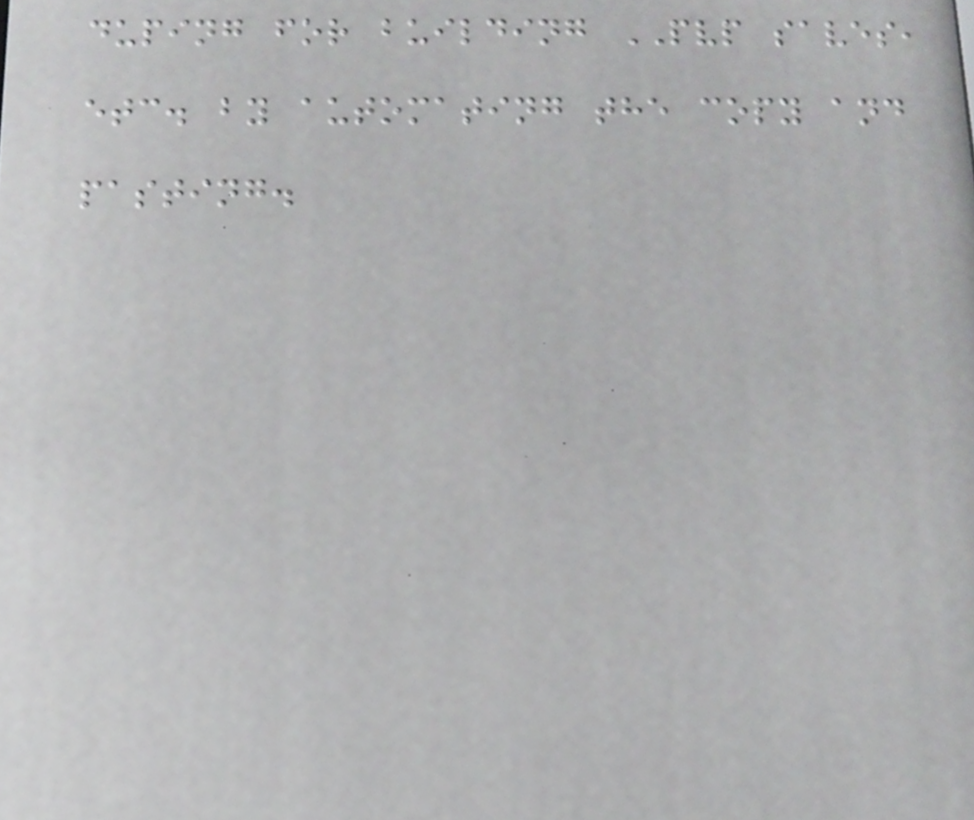duping for building PVP saves,
etc. by automating the copy and
pasting.
